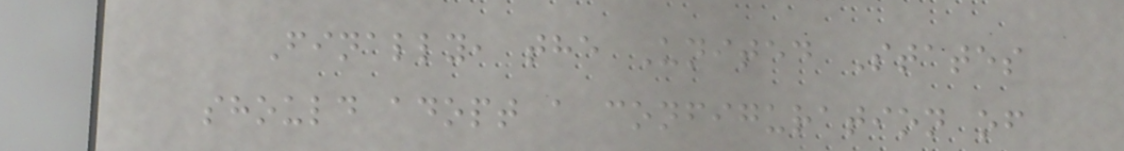Finally, the United States
should adopt a configuration of
